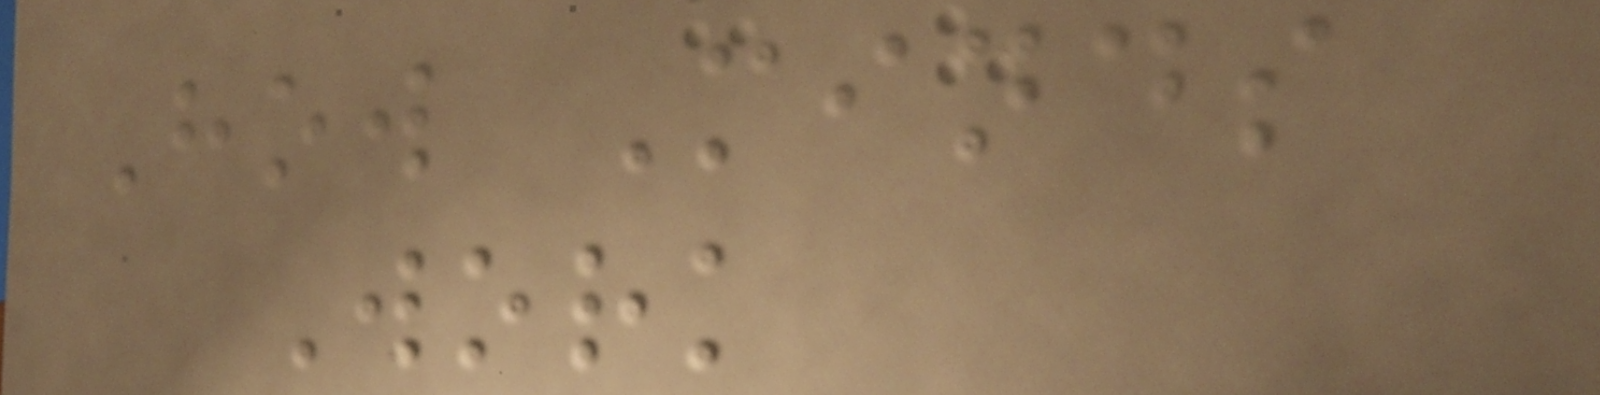How Minds
Work
